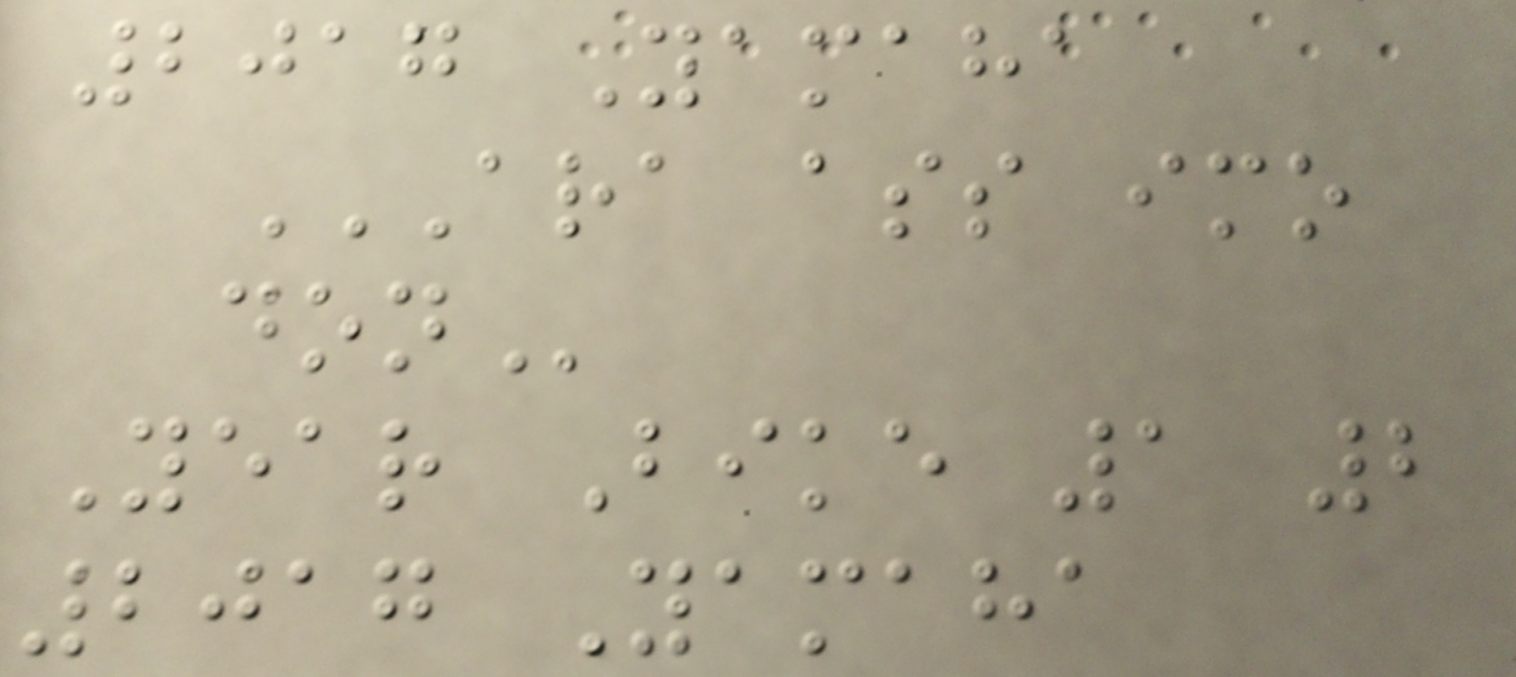2017 Yamaha
ARA ASS IMO
DON
Year Bike 1 2
2017 Yamaha
